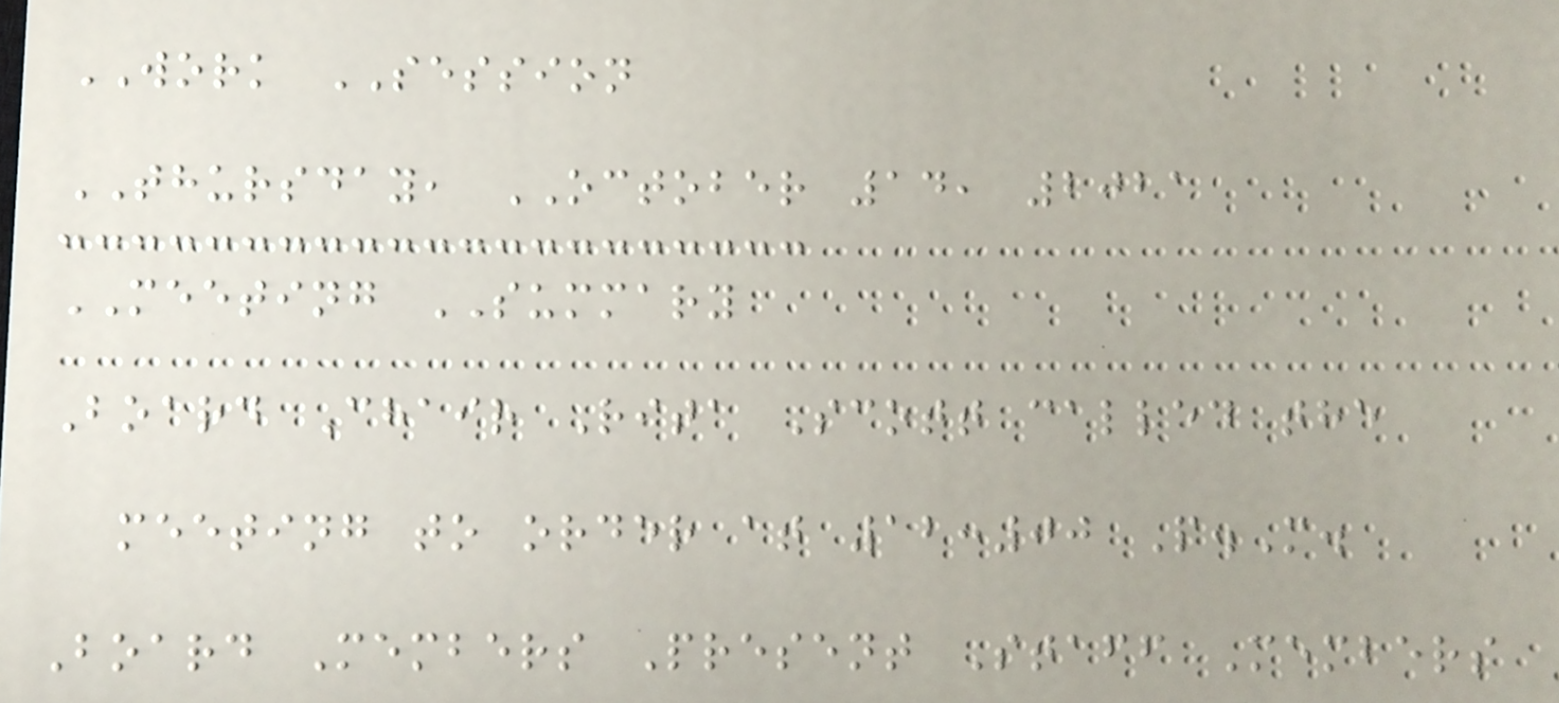WORK SESSION
THURSDAY, OCTOBER 14, 2021
MEETING SUMMARY
Board Chair Rita Scott called the
meeting to order at 12:00 P.M.
Board Members Present Staff Members
